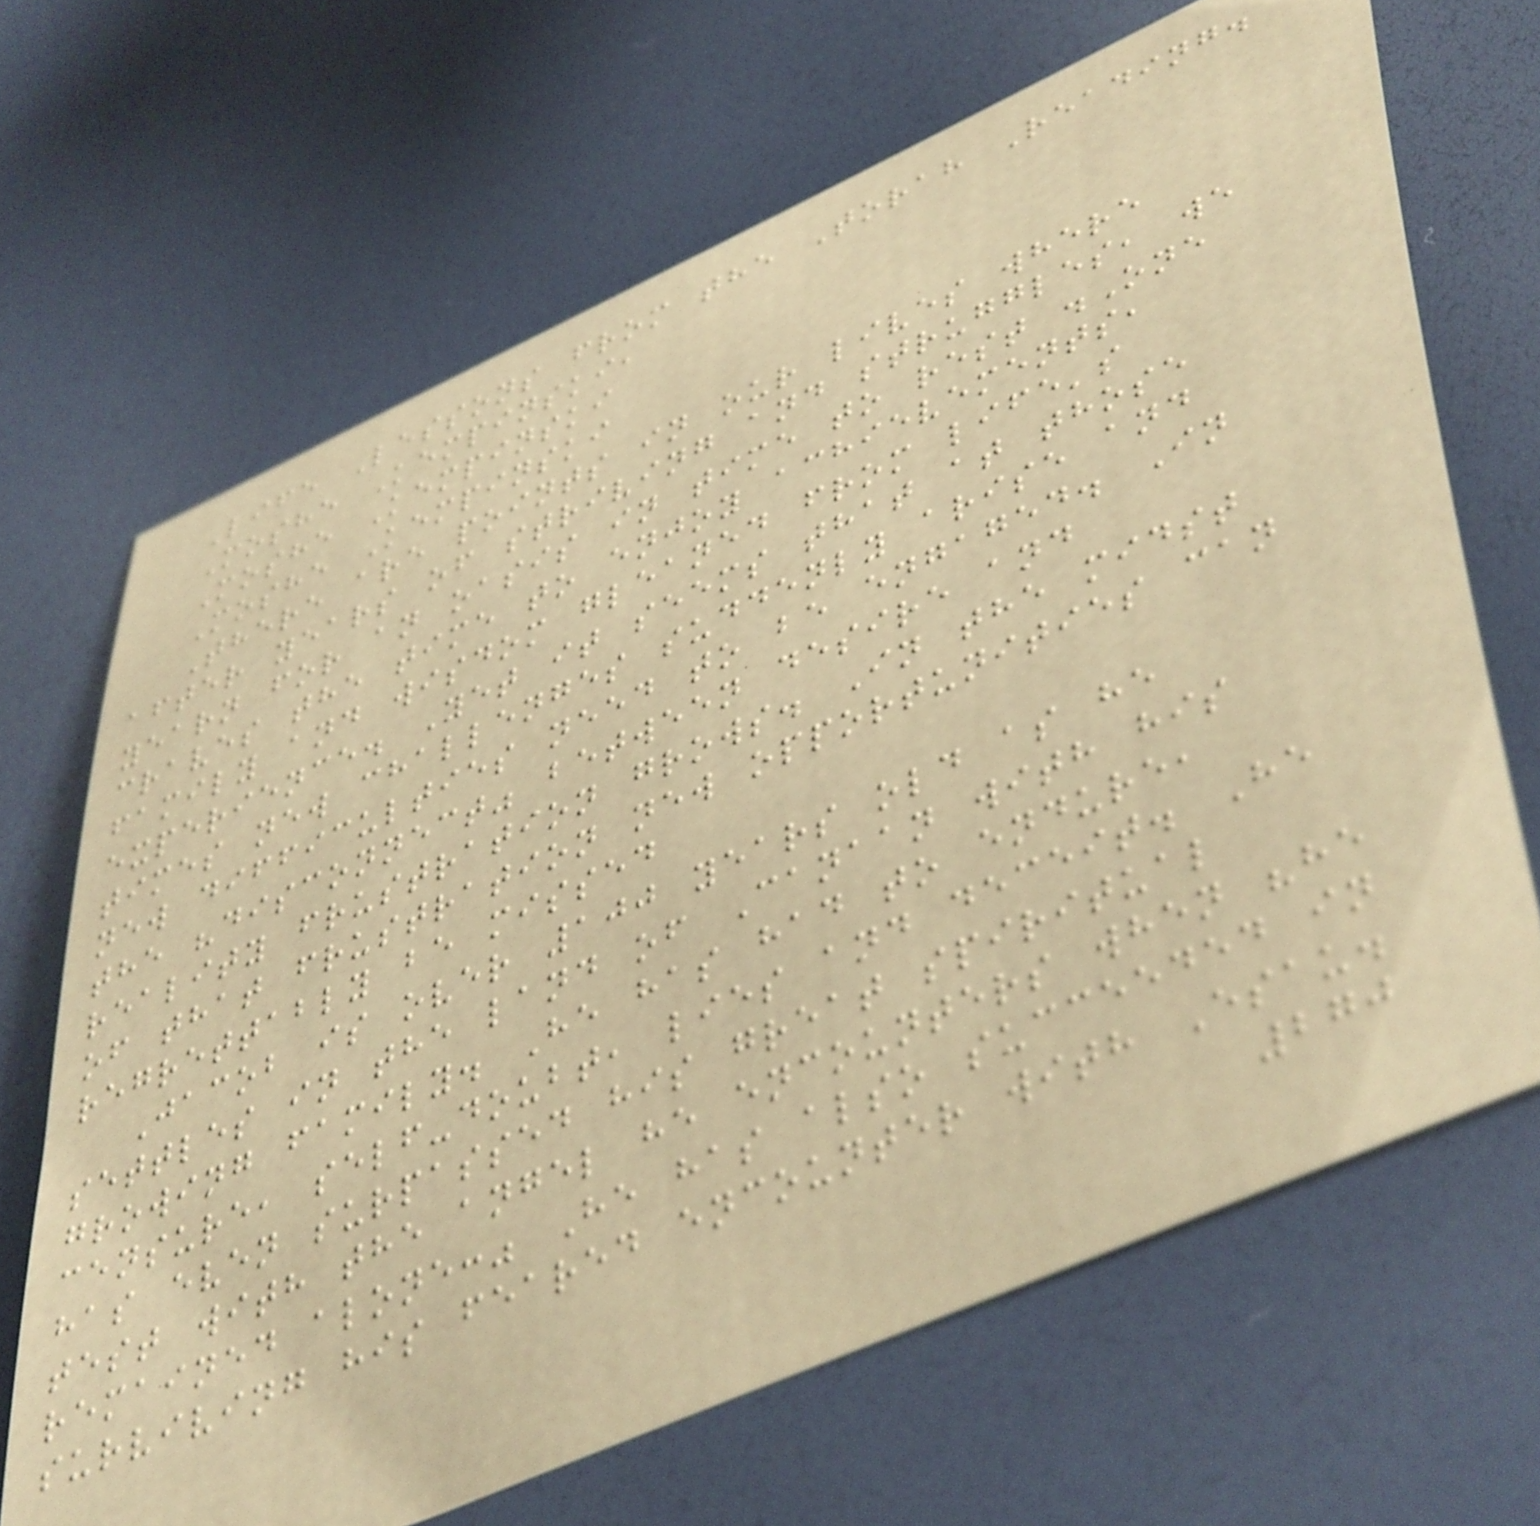Life Lessons from the Torah Reading.
Moshe Kempinski,
Moshe Kempinski
Moshe Kempinski
There are points in our lives where
after years of striving and struggles, we
yearn for an oasis in time to rest .One
craves the time to enjoy achievements,
family and wisdom gleaned from life's
experience. Yet it seems that at those
times new challenges suddenly arise and
new difficulties need to be engaged. In
the "disconnect" between desire and
reality frustration grows. In the midst
of that frustration new opportunities can
regrettably be missed
Jacob is over 100 years old as he
settles in the land of Canaan with his
growing family. He has had to endure,
censure, self-doubt, lies and deceit. He
has even surpassed his great spiritual
test with the angel he encounters when "he
remained alone:" He has also succeeded in
surviving his feared encounter with Esau.
270
